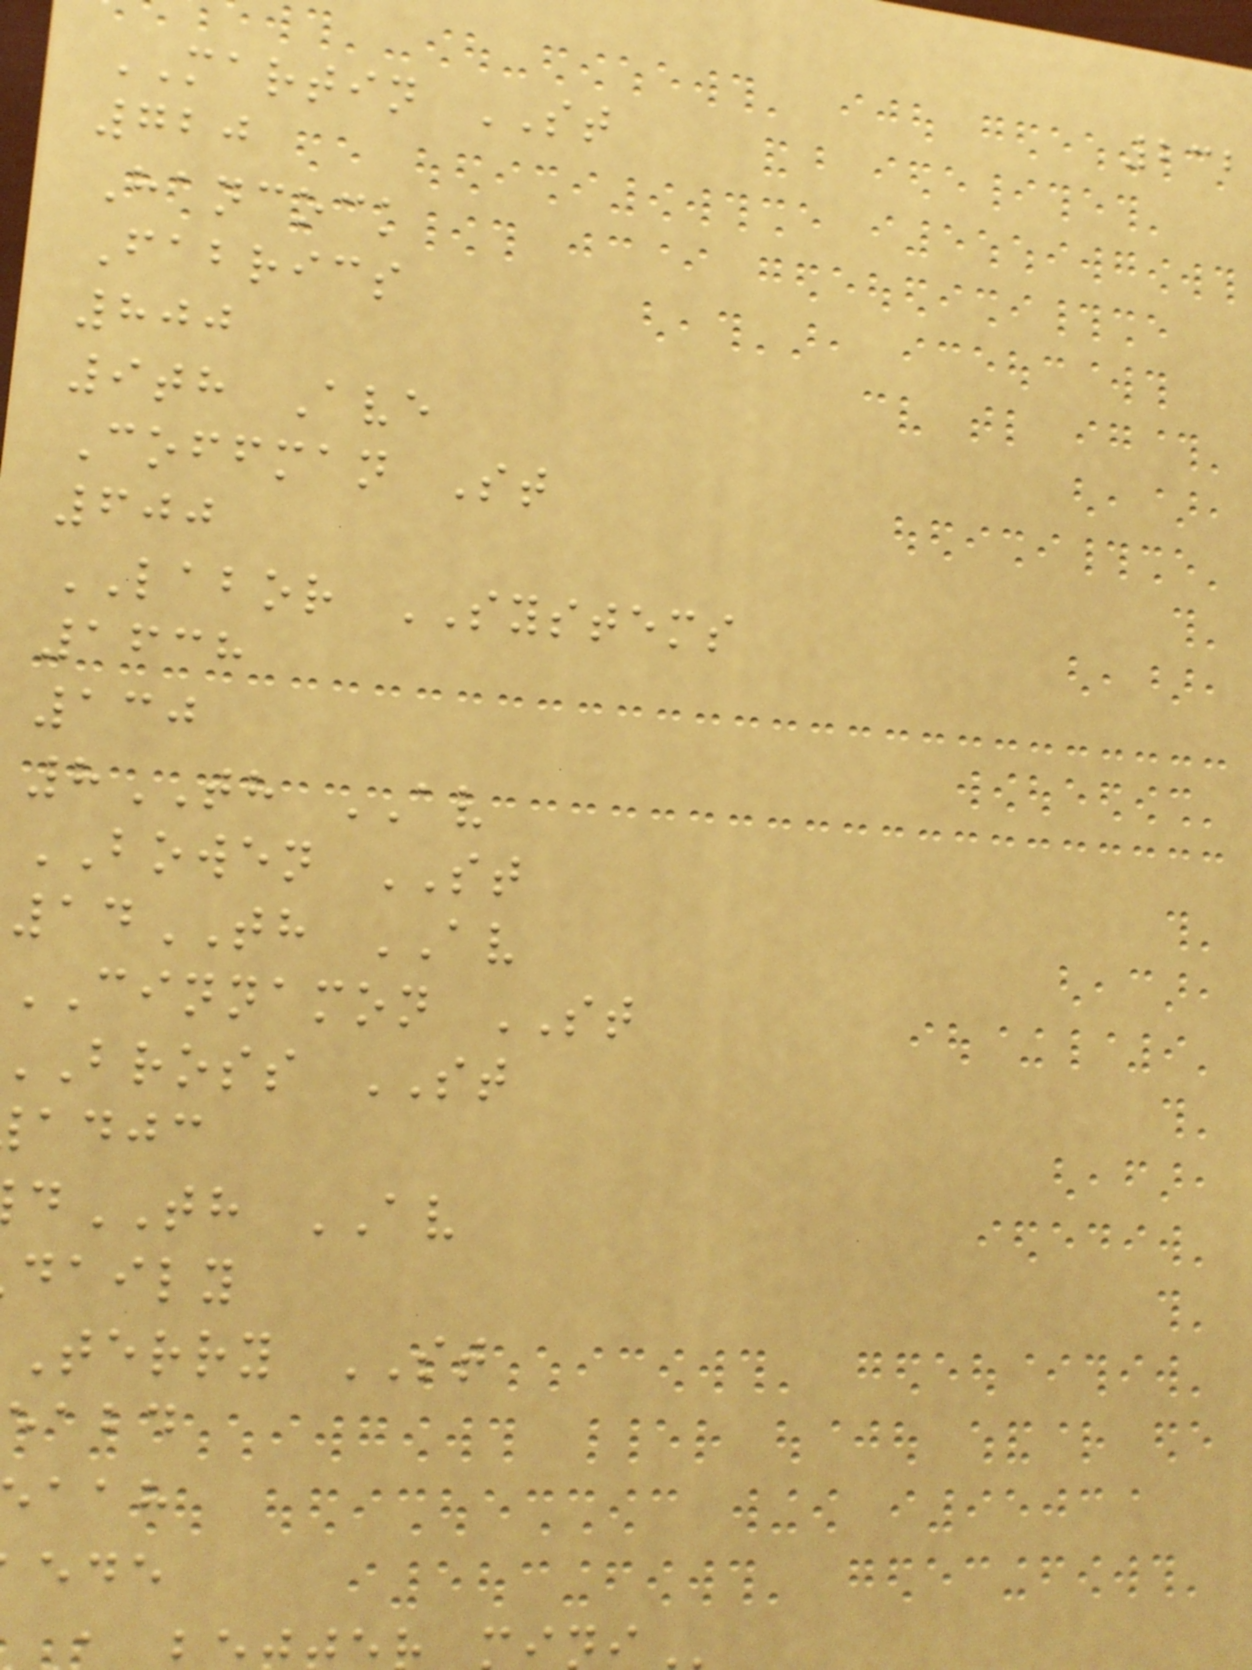232
MARTIN ST
720
Hancock
Fabrics
800
9th Ave
Coffman St
600
LABOR SYSTEMS
1638
130
8TH AV
BOWEN ST
14TH AV
CINNAMON ST
bross ST
adjc
TH AV
daily
terry ST
eabd
